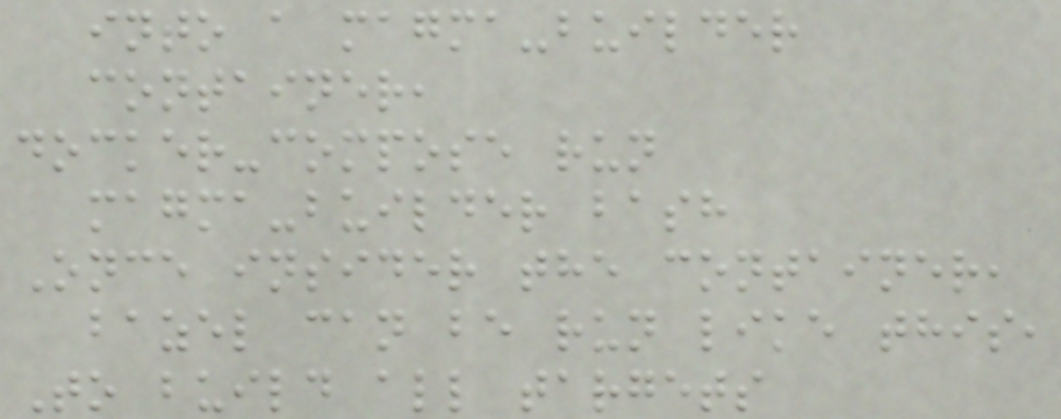into a magma-builder
container,
docker-compose run
magma-builder bash
Once insider the container,
bazel can be run like this,
To build all targets
